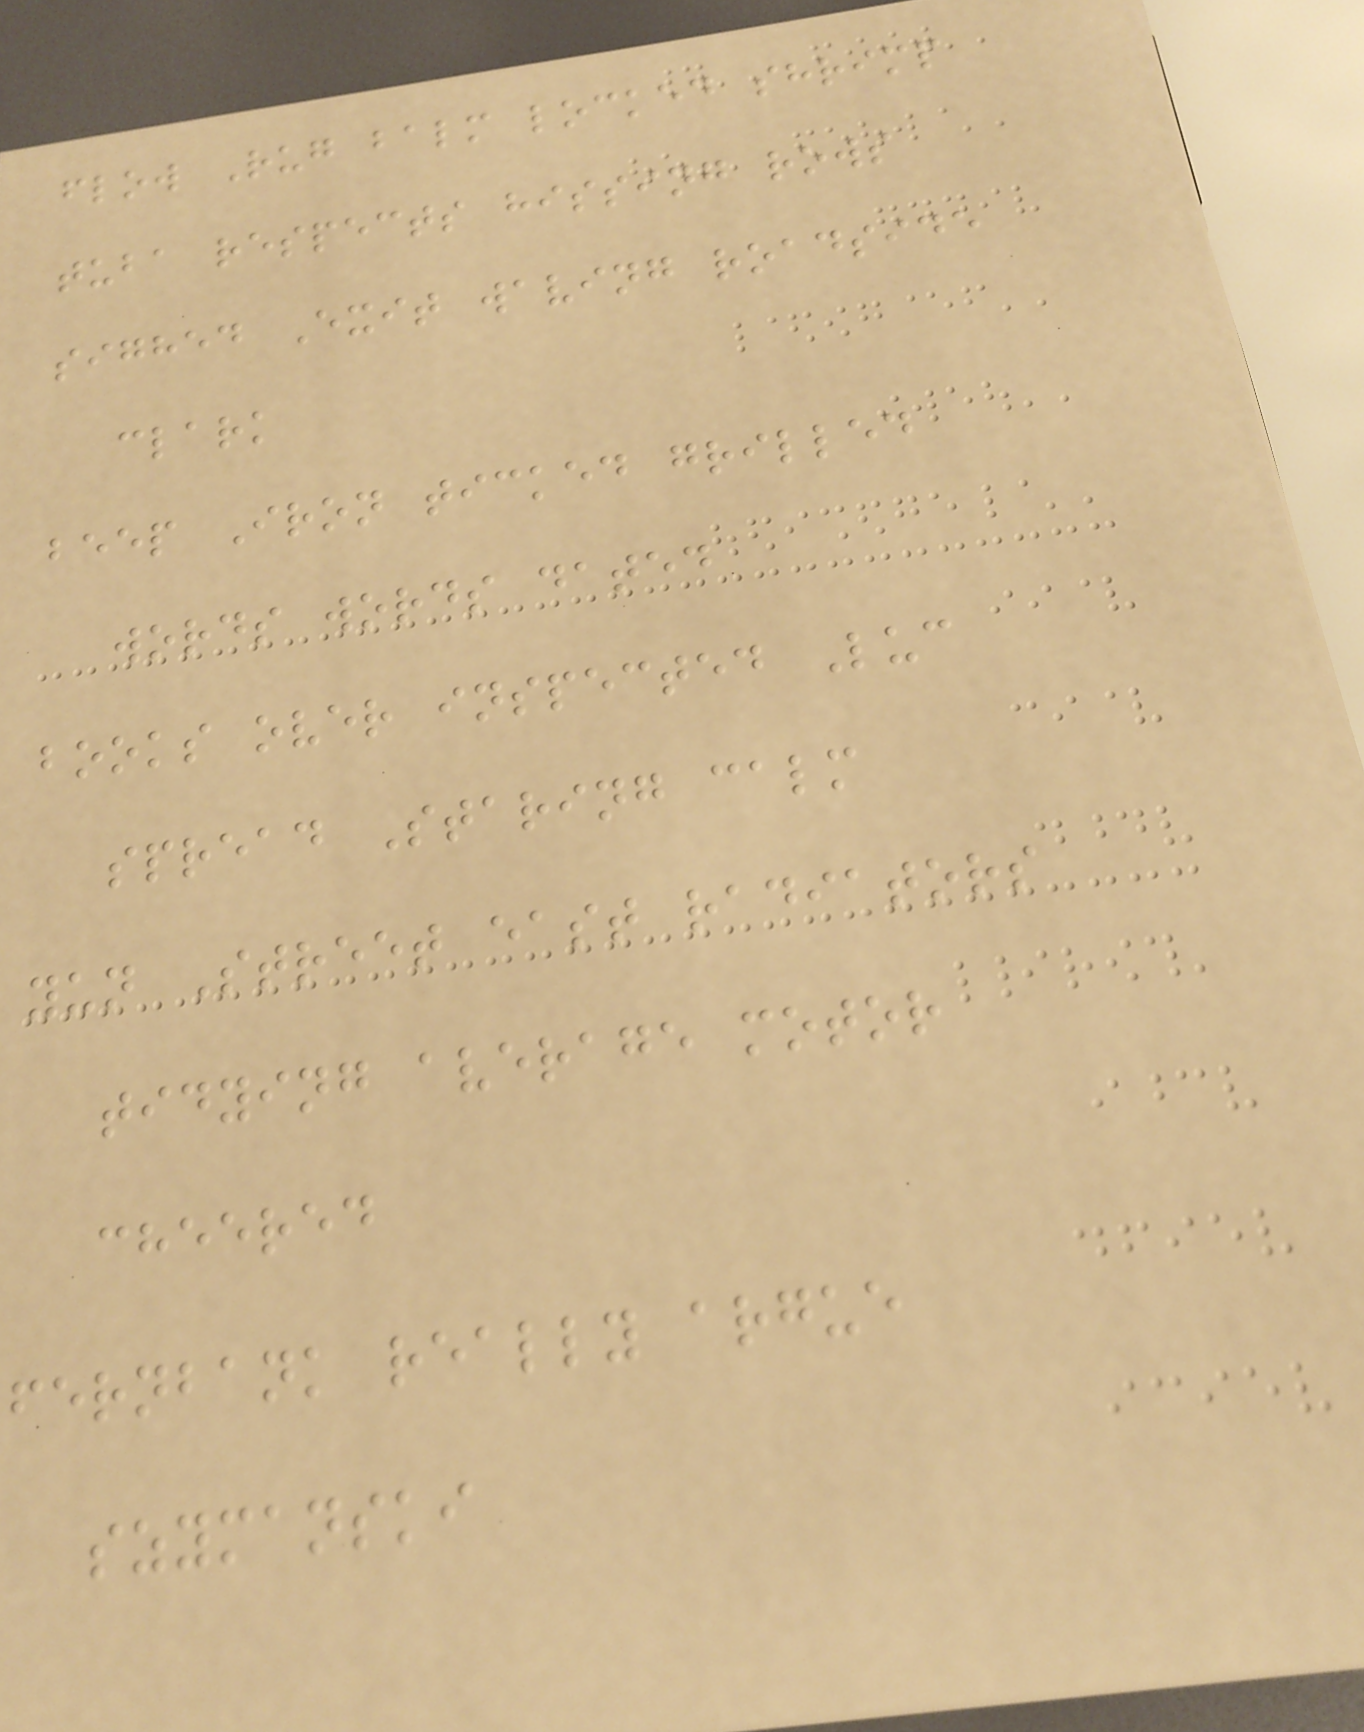flow Rug balm locked shrimp
tuba respects hissing rows
sighed Exit waving roadside
clark
beep Iron ticked grilled
words words dated
books over inspected Luc
spread Staring calm
yun Street east radiators
tidying average motor
cheered
fernbank really argue
szymanski
